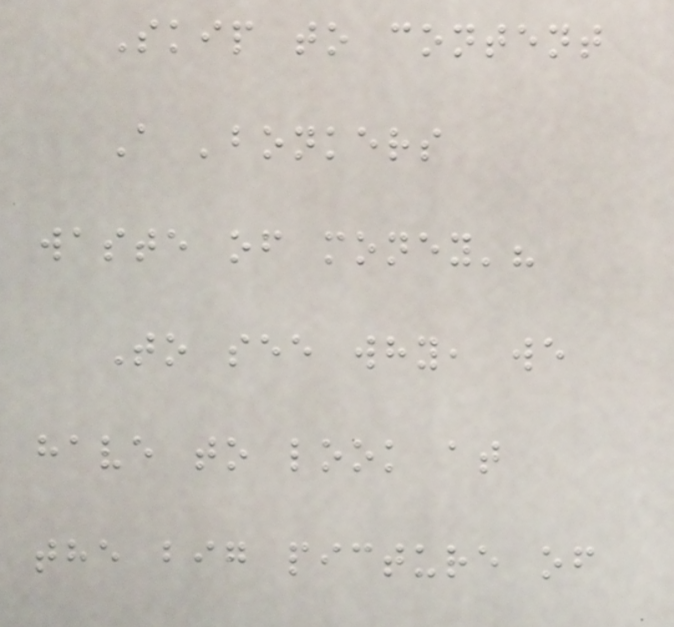Skip to content
A 'bonkers
waste of money'?
To see why, we
have to look at
the big picture of
